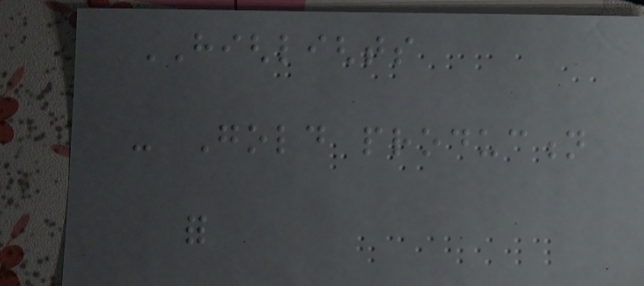HIGHLIGHTS
- Gold production
for
